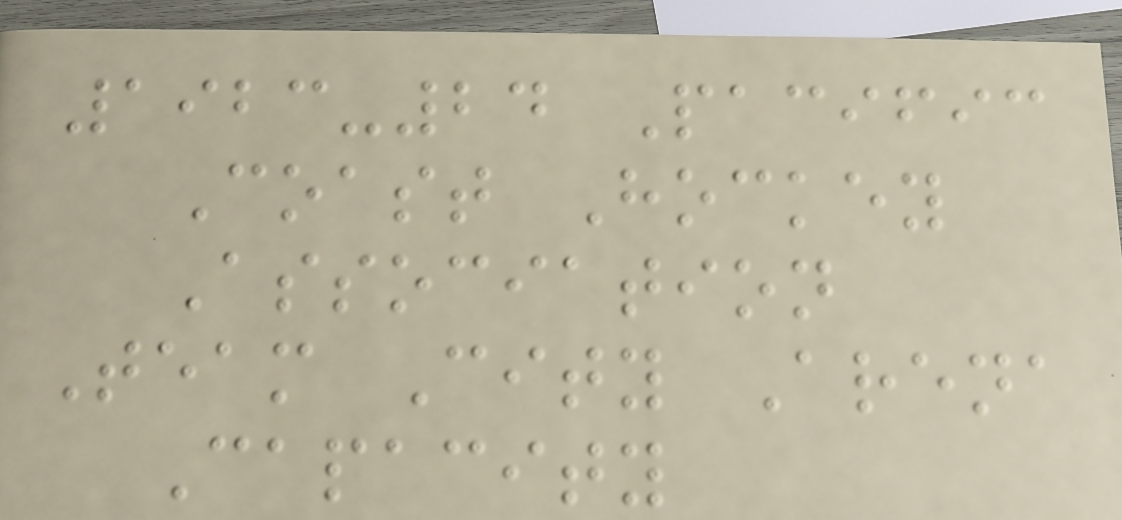1923-24 Pacific
Coast Hockey
Association
Team City Arena
Capacity
